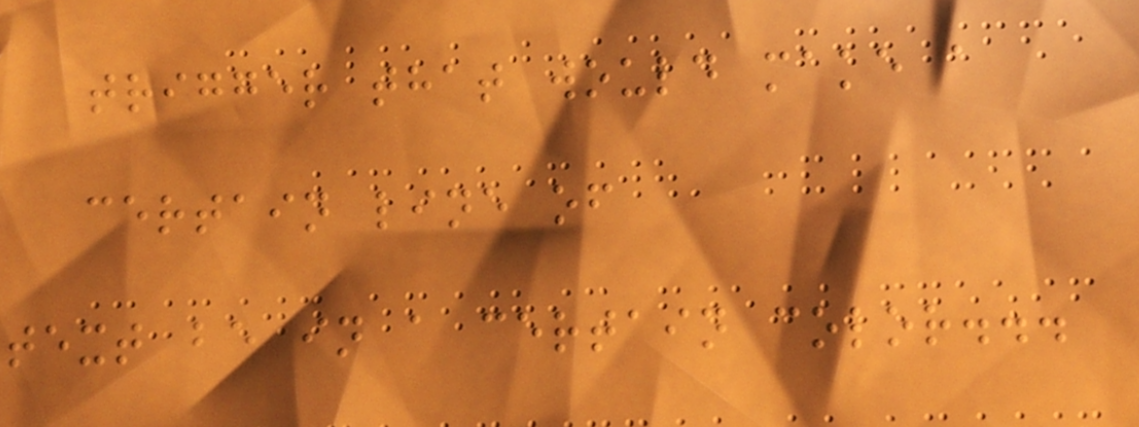trigger that would make a
certain line of
text be in a certain color...
